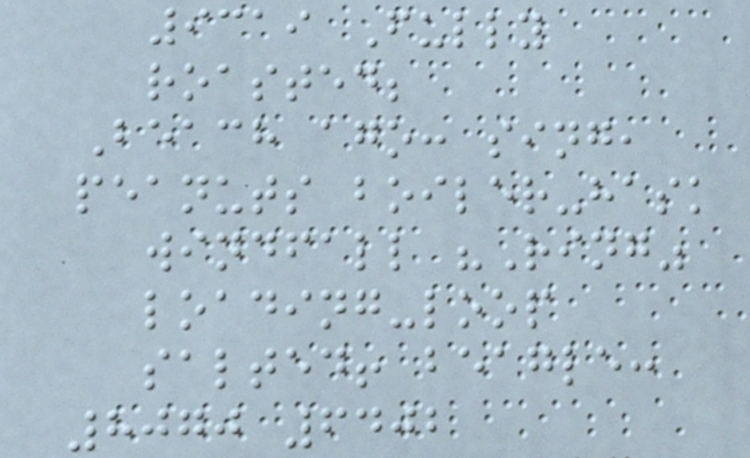9319 Fully
roasted;
Beach ago: sing,
peanuts boiler-hask
windfall "Ring"
loading-loop
salted! beagle:
8070 6402
